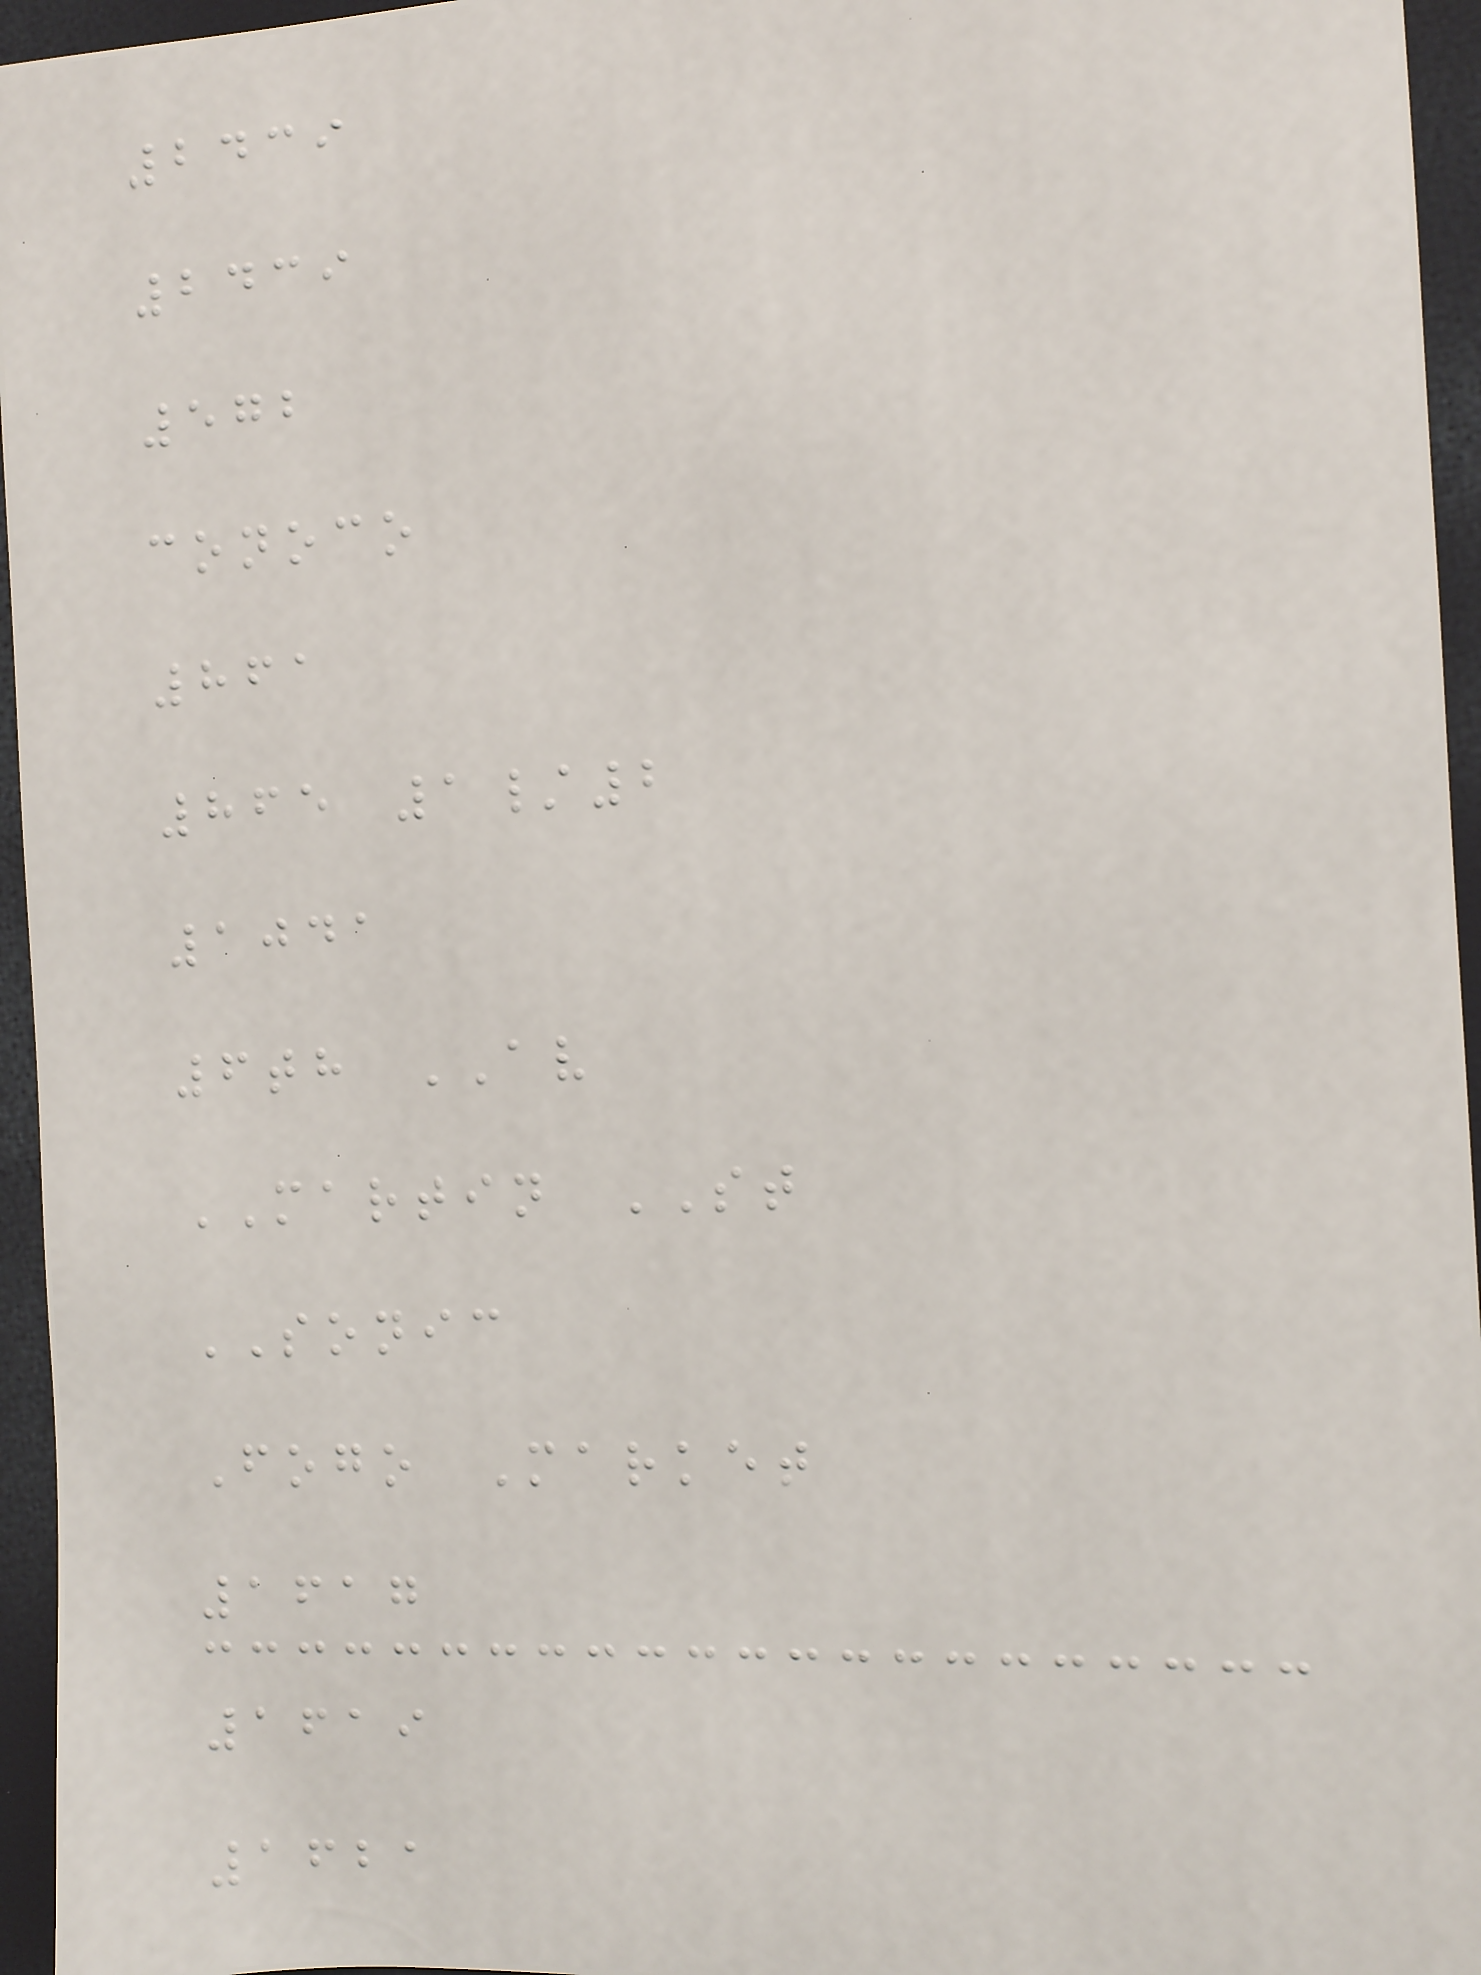2439
2439
572
conoco
861
865 1/2
1041
6th AV
MARTIN ST
SONIC
Fogo Market
1617
1619
1621
